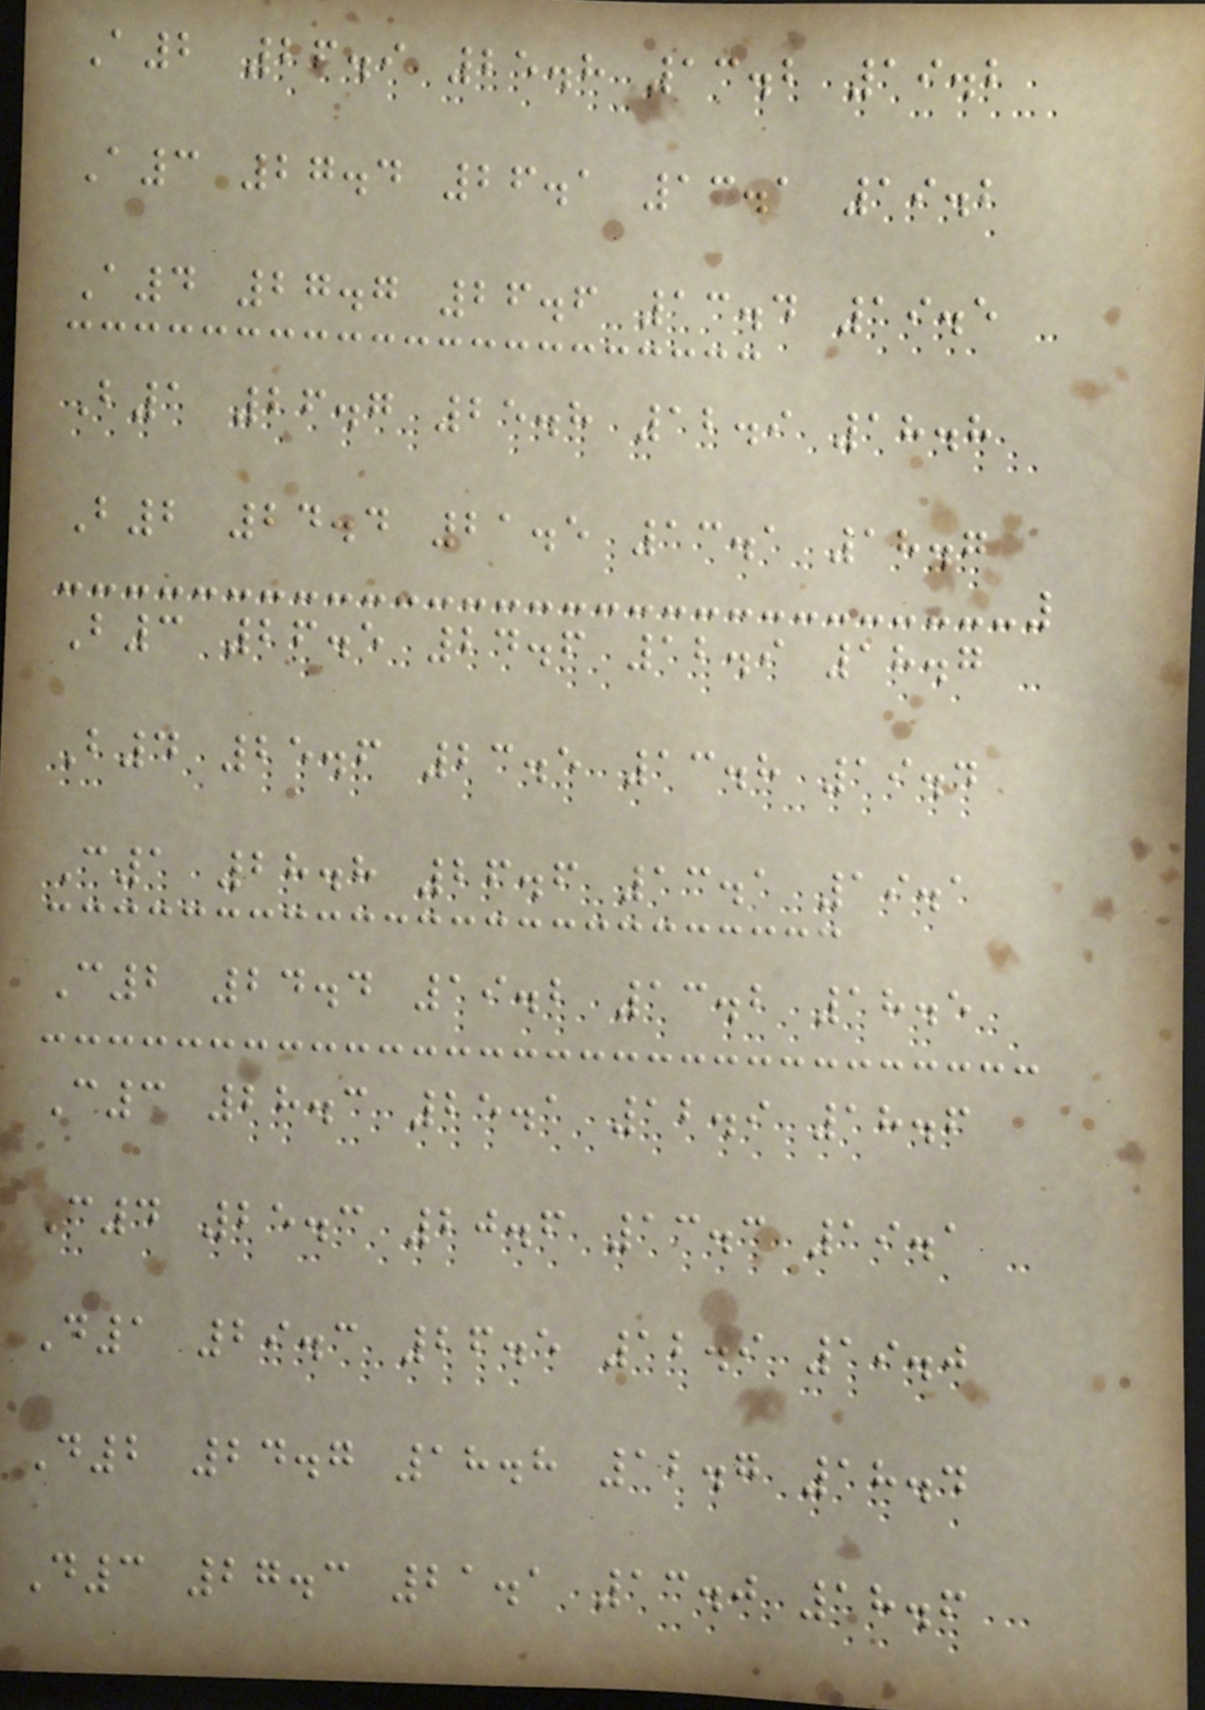A2 26.9 25.8 13.2 19.2
A3 27.4 26.1 13.1 19.2
A4 27.7 26.6 13.4 19.5
B1 26.7 25.8 12.9 18.8
B2 24.4 21.5 13.1 18.7
B3 26.5 24.6 12.9 18.7
B4 25.6 23.5 13.8 19.4
C1 28.8 26.6 13.1 19.1
C2 24.4 19.2 13.2 18.5
C3 28.3 25.1 12.9 18.6
C4 25.3 20.6 13.3 19.1
D1 29.3 26.5 12.9 19.0
D2 24.7 18.8 12.7 18.4
D3 27.3 21.1 13.0 18.6
